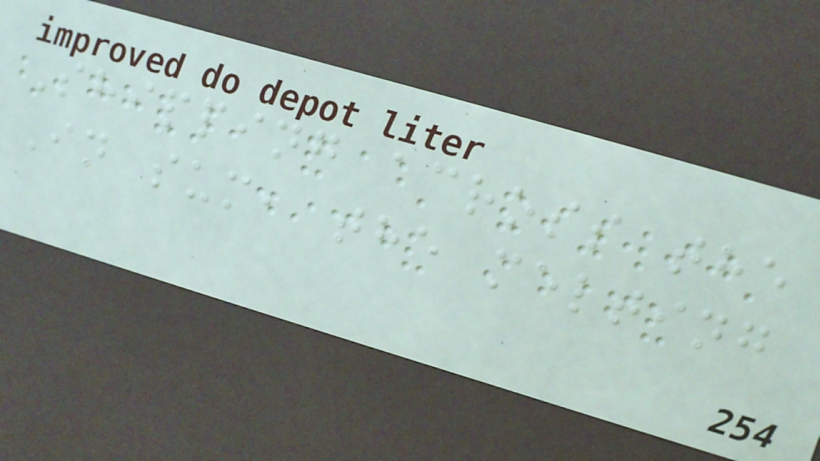Shipping across the
In sum, the melting
